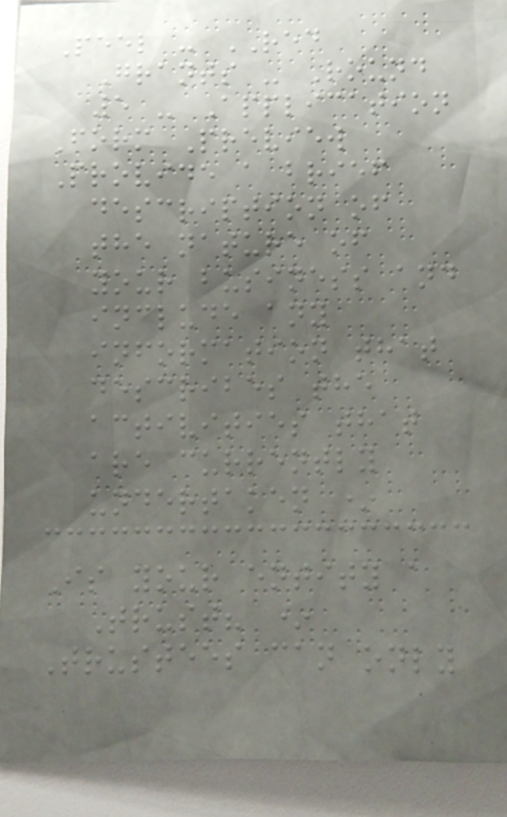Peel - RED
Grants - Round
5 - Application
Form Preview
Provide a brief
description of
the nature of
your business and
include any
information that
describes the
activities that
are currently
undertaken *
Is your entity a
Trust? *
Trustees can only
